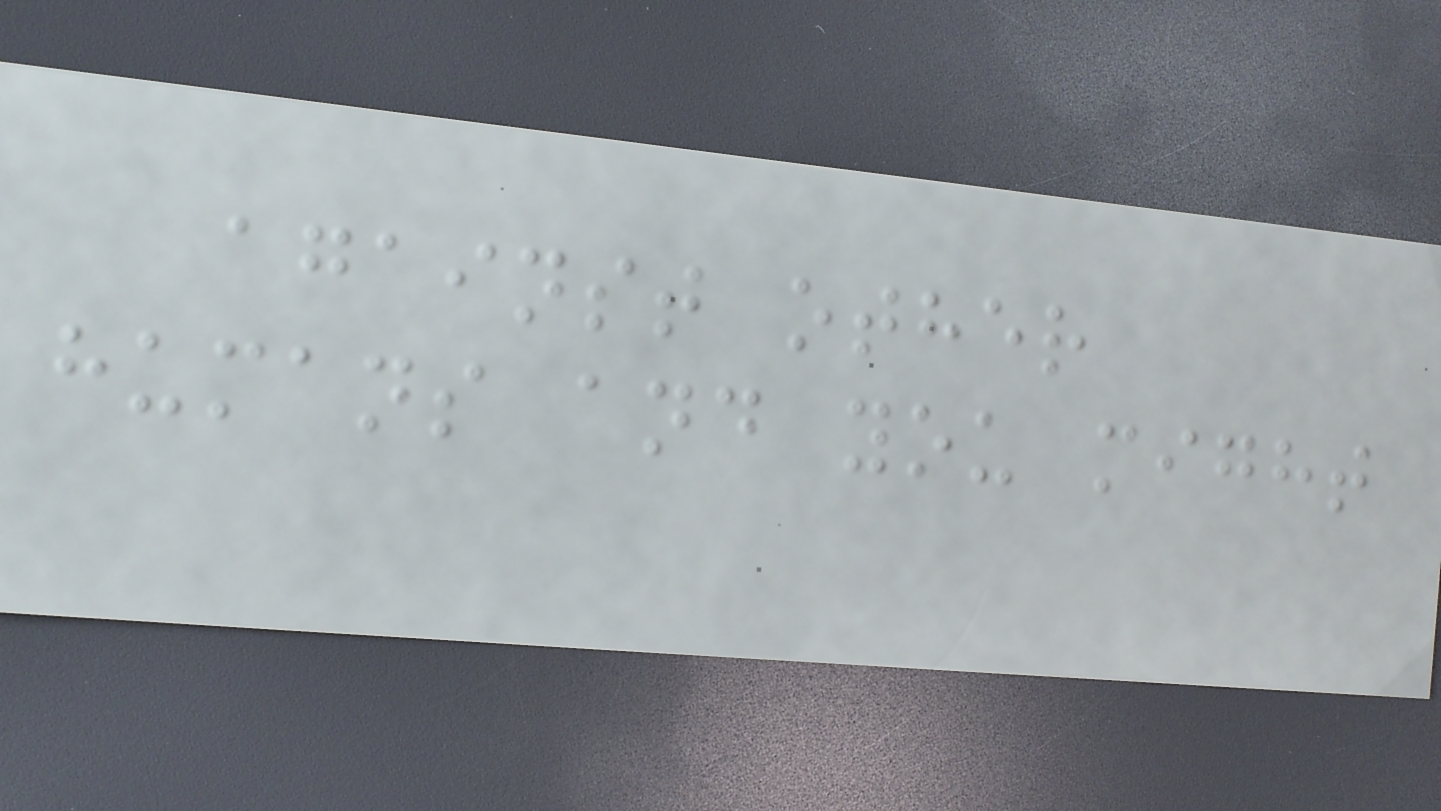against other
humans and you might
